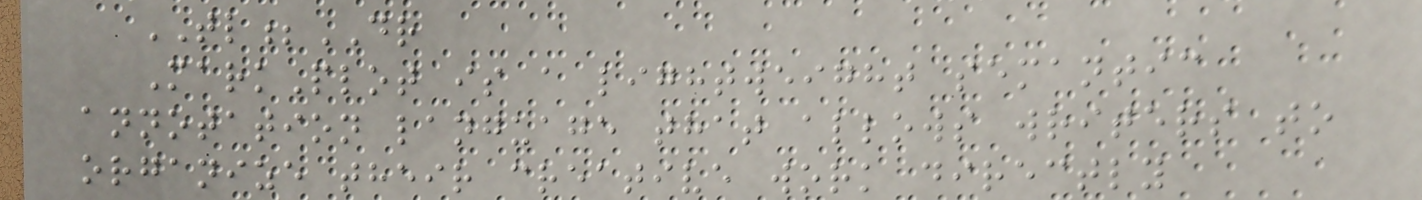TL;DR
MarkPlot is a lightweight semantic
annotation language that allows writers to
organize their creative work directly
